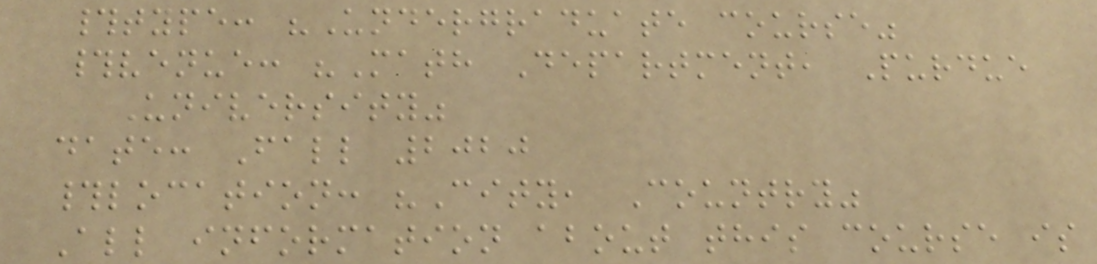#type: "Undergraduate course"
#venue: "Math Department, Purdue
University"
date: Fall 2020
#location: "City, Country"
All information about this course is
